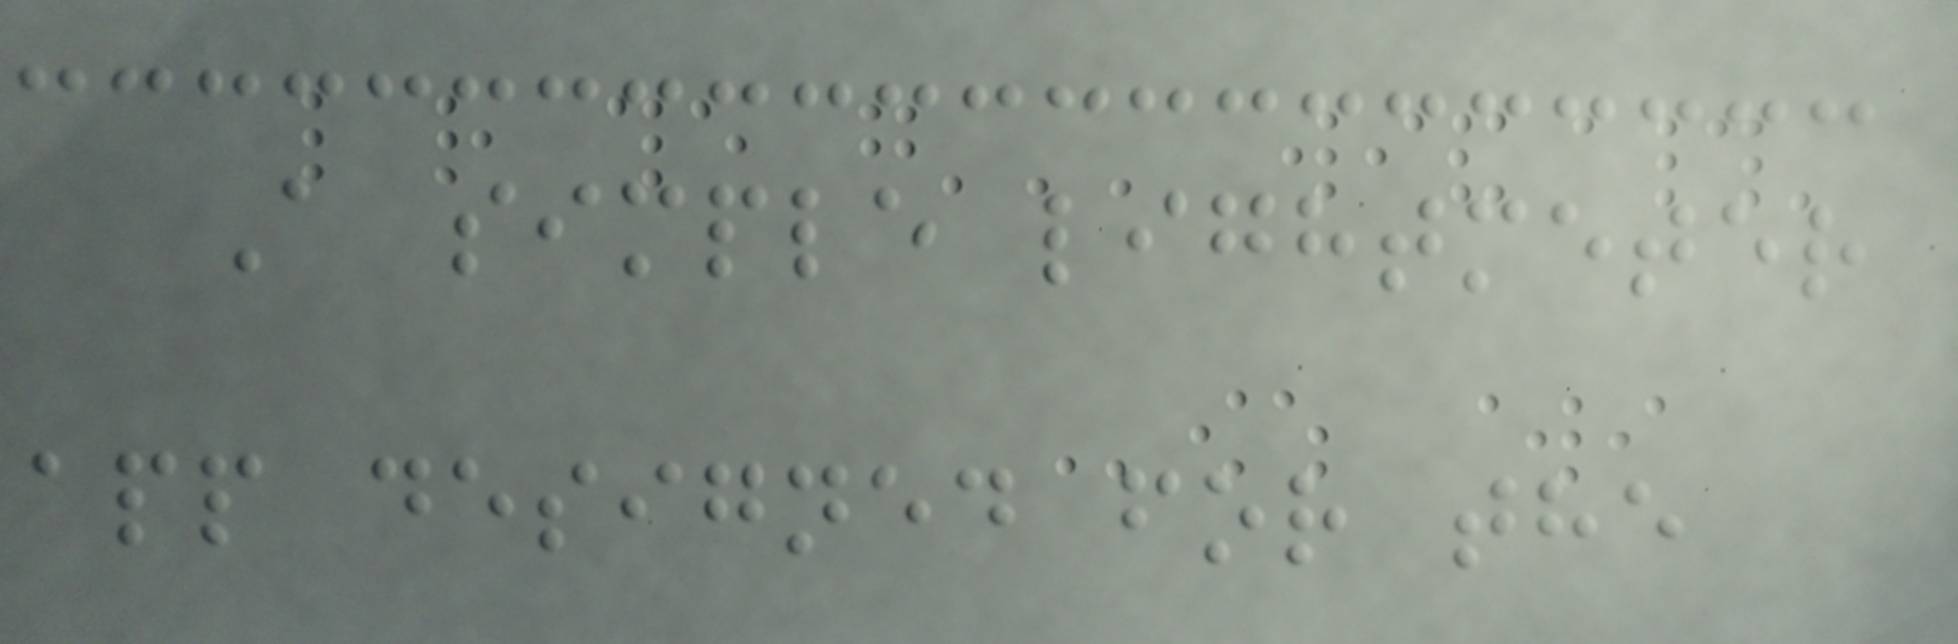A simple lightmeter
app designed for the
